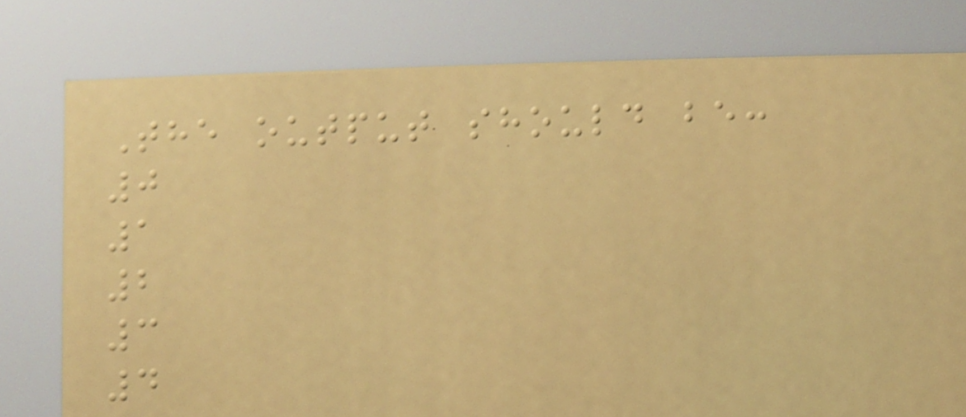The output should be:
0
1
2
3
4
